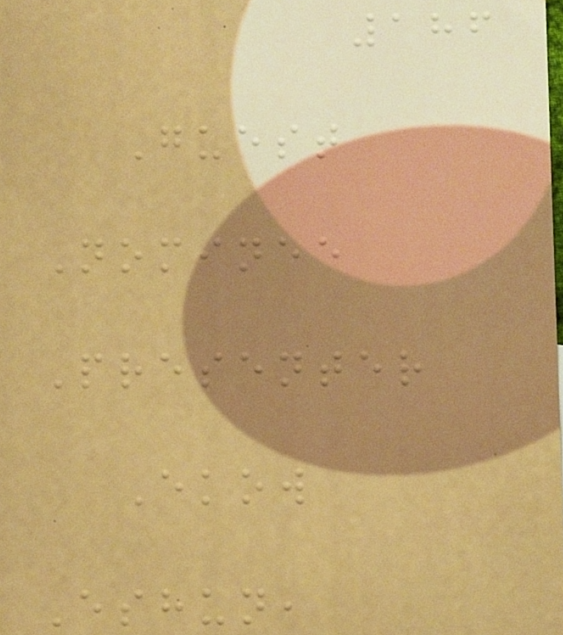186
Guest
Nominee
Presenter
Ekow
Eshun,
